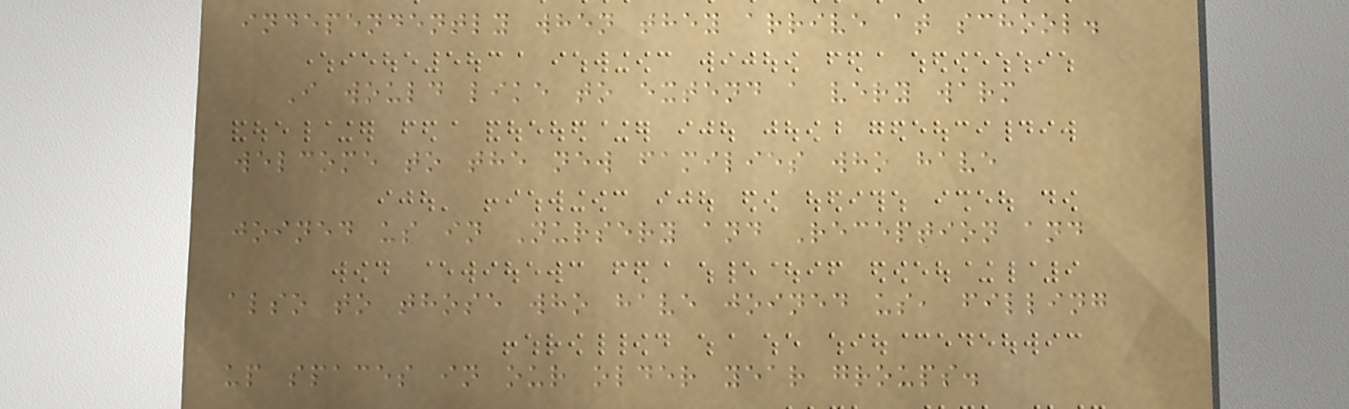independently when they arrive at school.
I would like to extend a very warm
welcome to the new families who have
joined us in Nursery and Reception and
also to those who have joined us, filling
up spaces in our older year groups.
